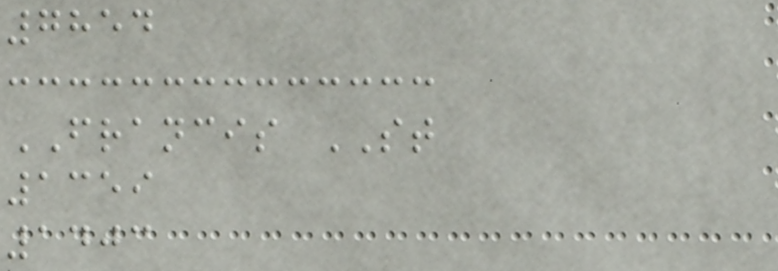7854
FRANCIS ST
1359
1403
